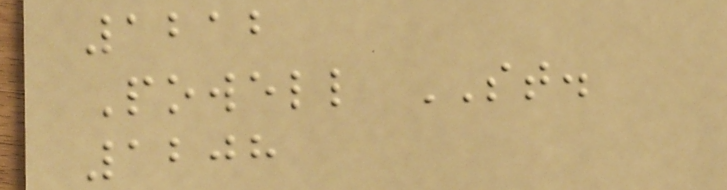1212
Powell ST.
1208
